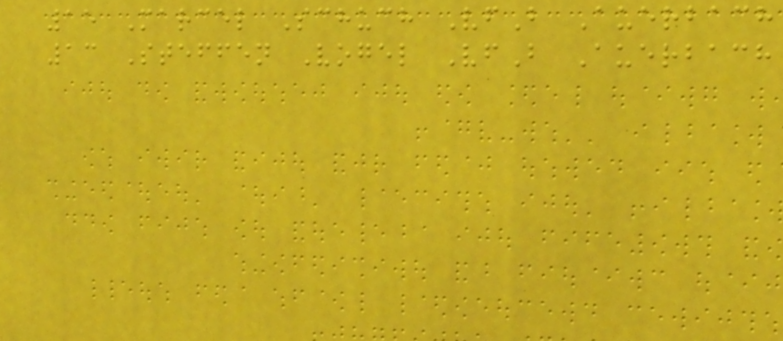15 Marcel Schuch VfB Auerbach
13 Steffen Vogel VfB Auerbach
